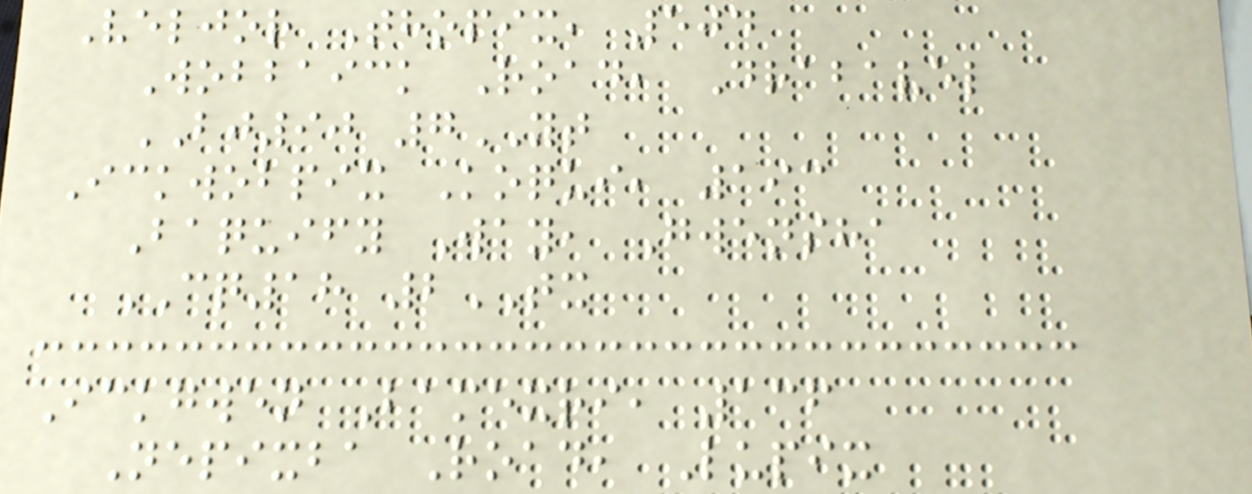Veljor Thopix, 504
Wobbaick Road, Drabavel
BJ90 7YT
Ickwobpix Koqui, 193
Baquify Way, Gwensha
CQ18 2TX
Ickgwen Bamexri, 136
Nepixba Road, Lupix
